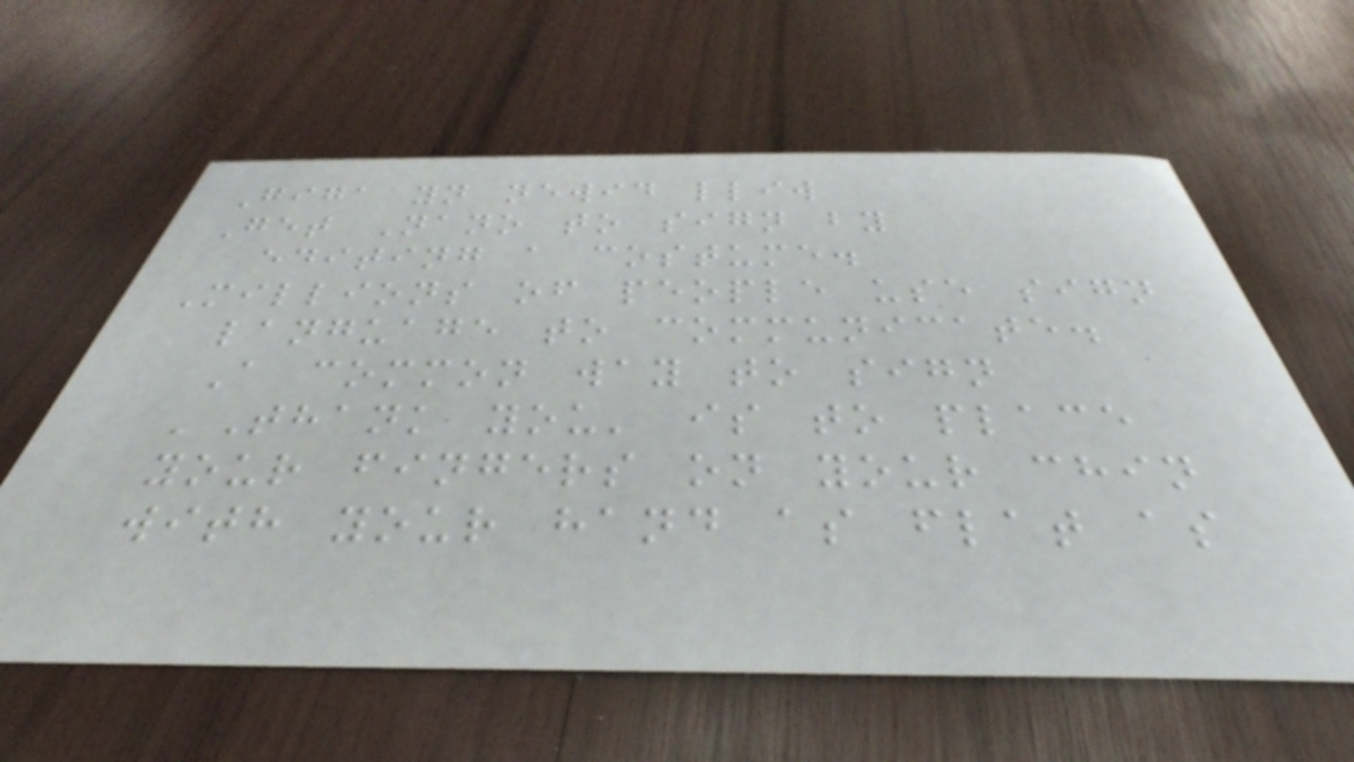Giga yn newid lliw
Get Nano to sign by
editing a costume.
Millions of people use sign
language to communicate.
A common way to sign
'Thank you' is to place
your fingers on your chin
with your hand as flat as
